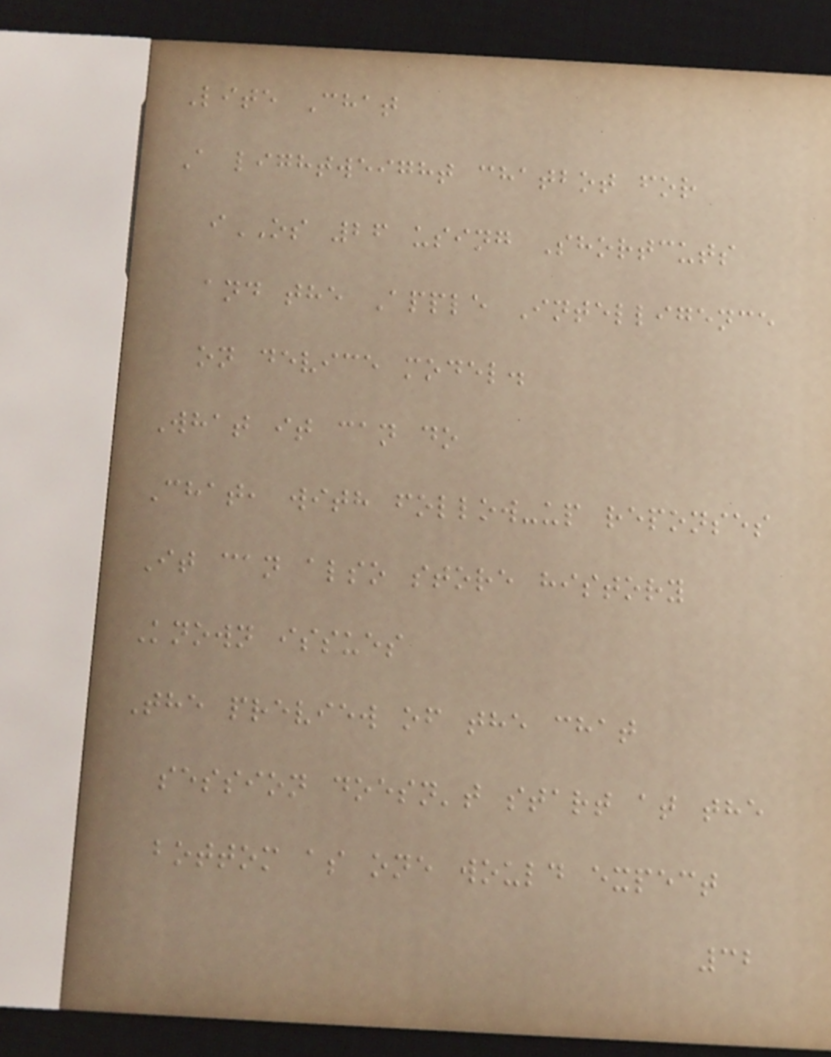Lite Chat
A lightweight chatbot for
iOS 26 using Shortcuts
and the Apple Intelligence
on device model.
What it can do
Chat, with follow-up reponses
It can also store history
Known issues
The preview of the chat
session doesn't start at the
bottom as one would expect
32
